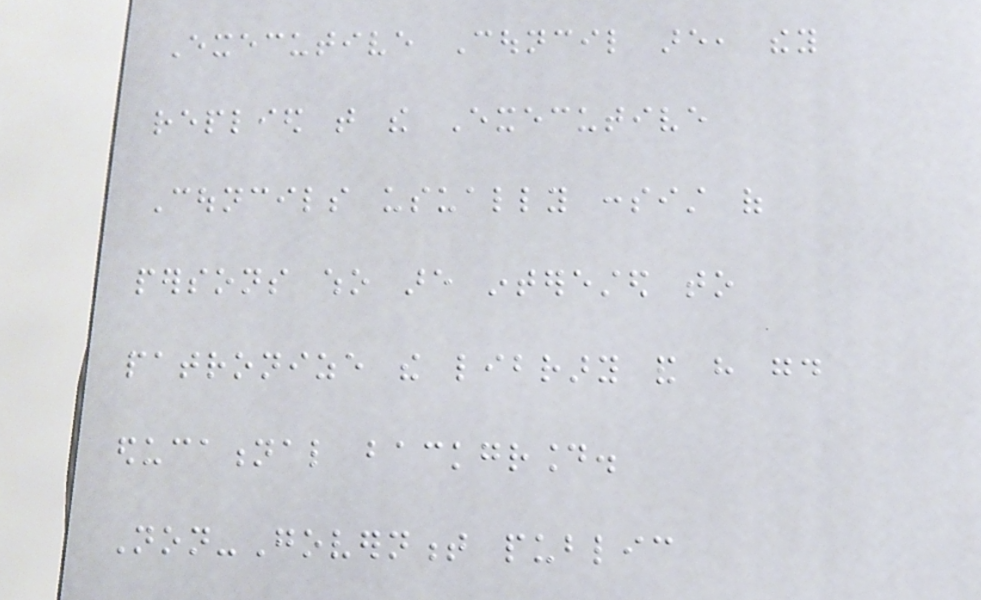Executive Council are, they
replied that the Executive
Councils usually consist of
persons who are interested to
patronize the library and have good
educational background.
Non-Government public
